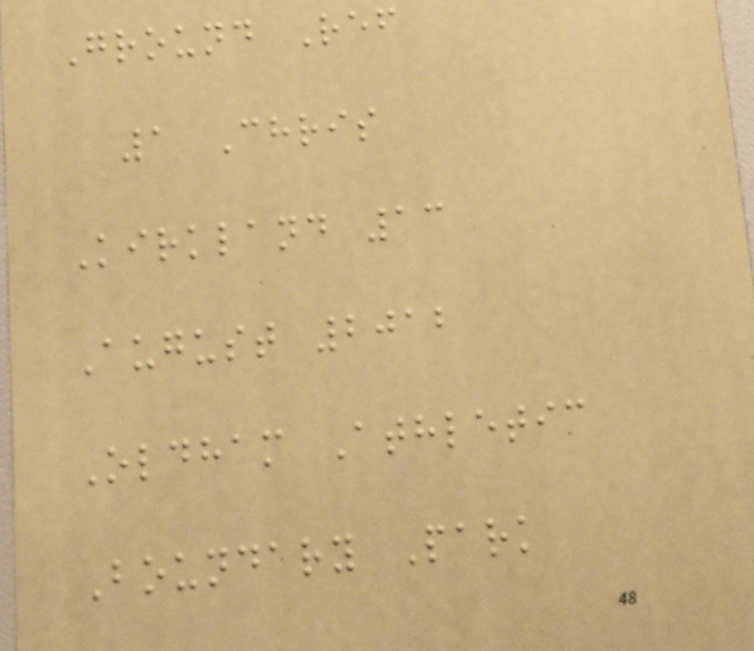Ground Ref
1 Chris
Kirkland 13
August 2012
Oldham Athletic
Boundary Park
